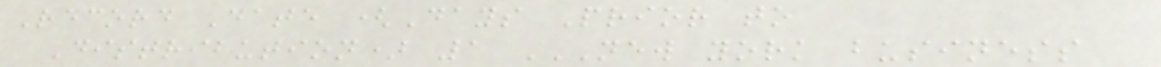Record Date (Days Prior to
Distribution) 1 NEW YORK BUSINESS
